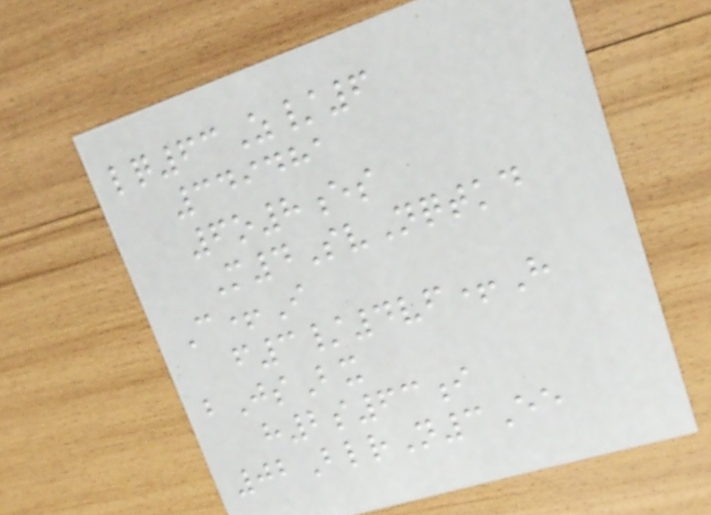lq63Z/6
349481
6o8es
M4SvNqtkd
C+I
f3/4vf+H
bJsBx
h2s63i
02BlrN3Ee
